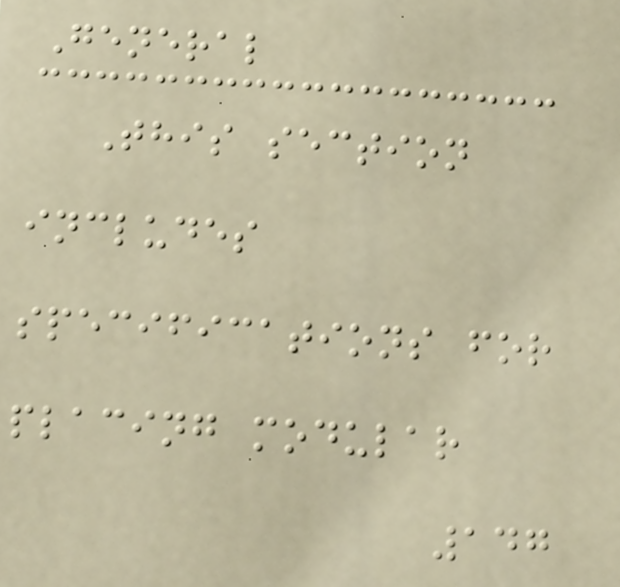General
This section
includes
specifications for
placing modular
147
